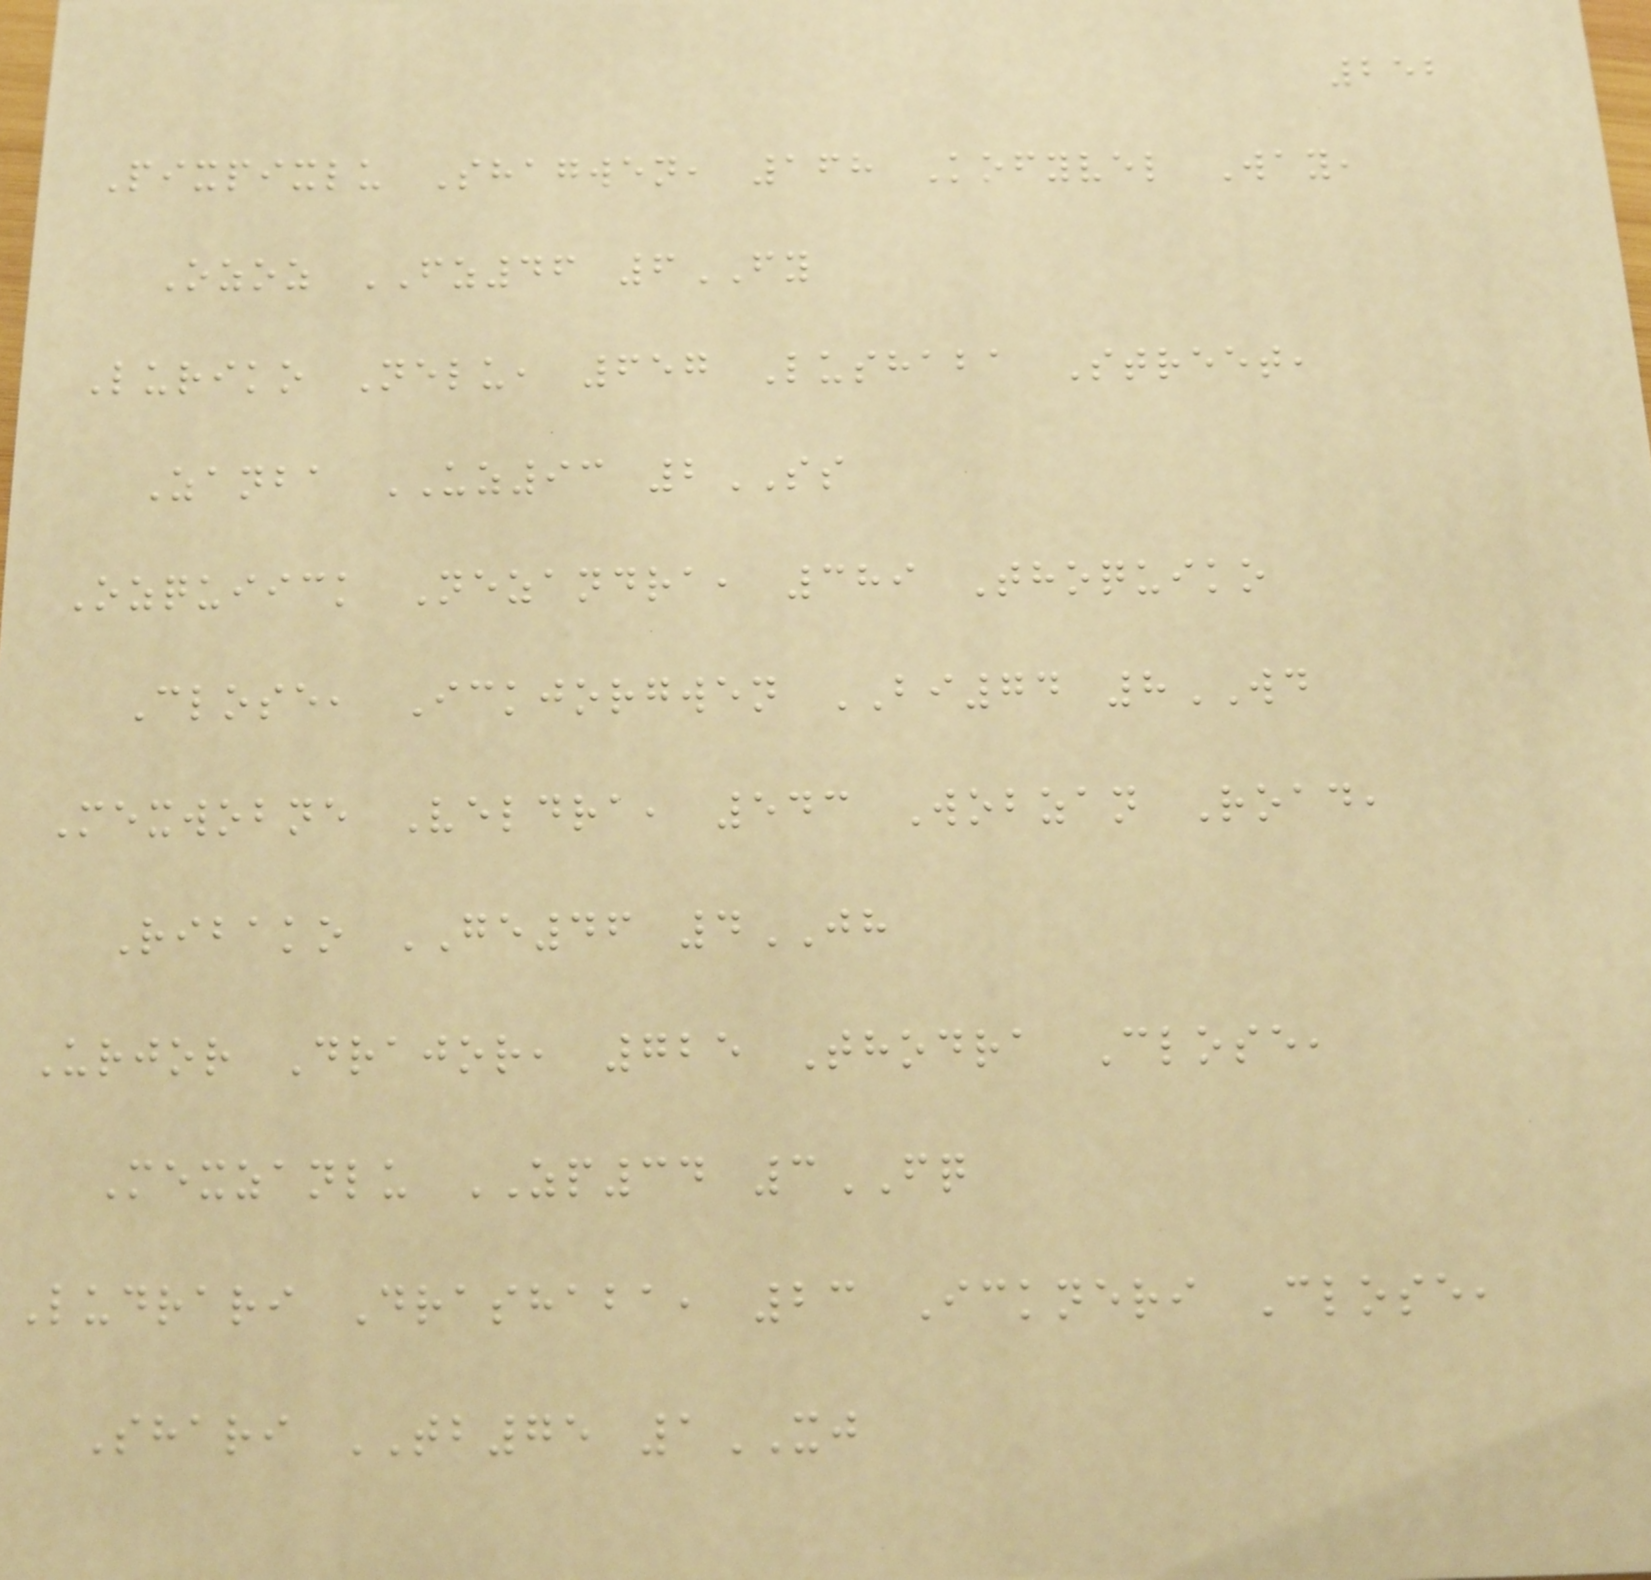252
Pixpixlu Shagwen, 168 Kofyvel Way,
Ozoz FZ46 6FY
Luriko Nelu, 657 Lushaba Street,
Zanba UZ93 2SS
Ozquiick Nezandra, 389 Thoquiko
Close, Ickjorgwen BI74 8WD
Mexwobne Veldra, 543 Wobzan Road,
Ribako GE46 4JH
Urjor Drajor, 725 Thodra Close,
Mexzanlu ZP34 3FQ
Ludrari Drashaba, 23 Ickneri Close,
Shari TB75 1XJ
